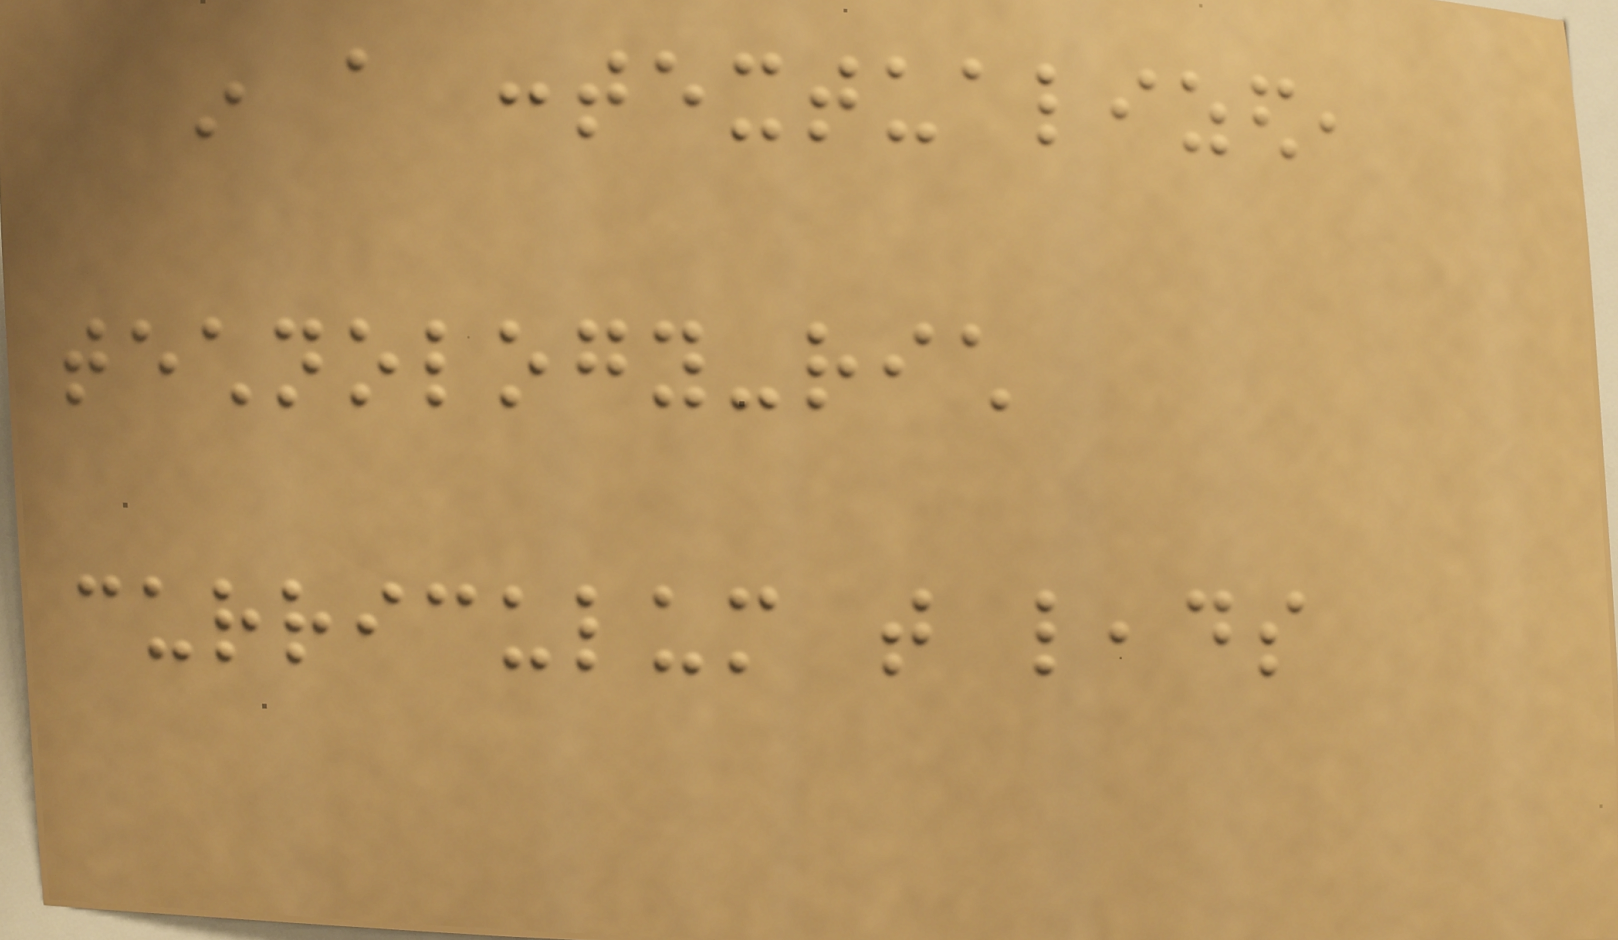in a contextualized,
technology-rich
curriculum that leads
